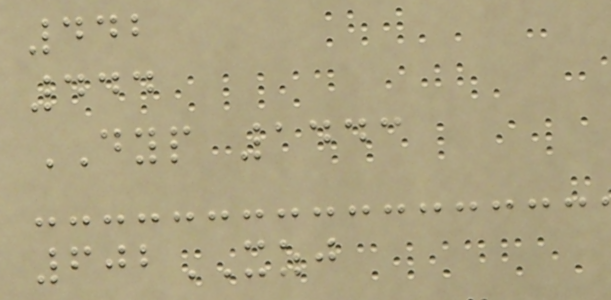442
444
DYP 1443
602XZJ
